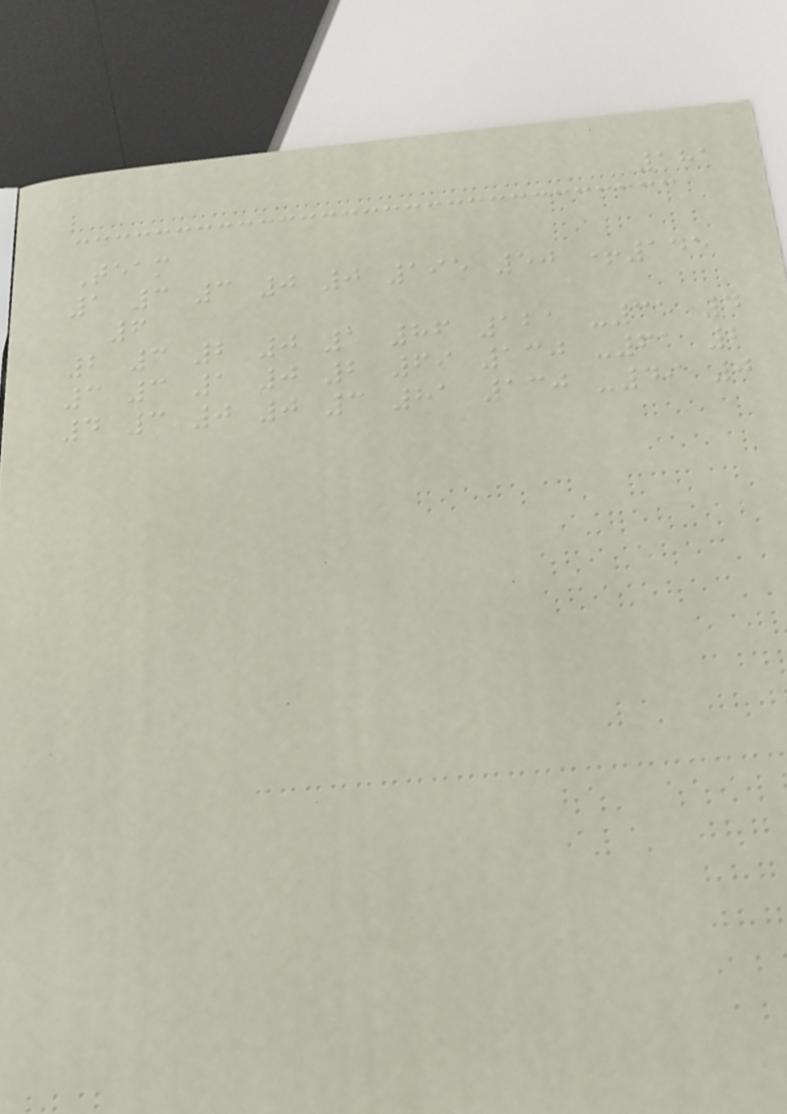181
Team
1 3 3 0 0 195 50 +145
6
2 3 2 0 1 86 121 -35 4
3 3 1 0 2 69 130 -61 2
4 3 0 0 3 81 130 -49 0
